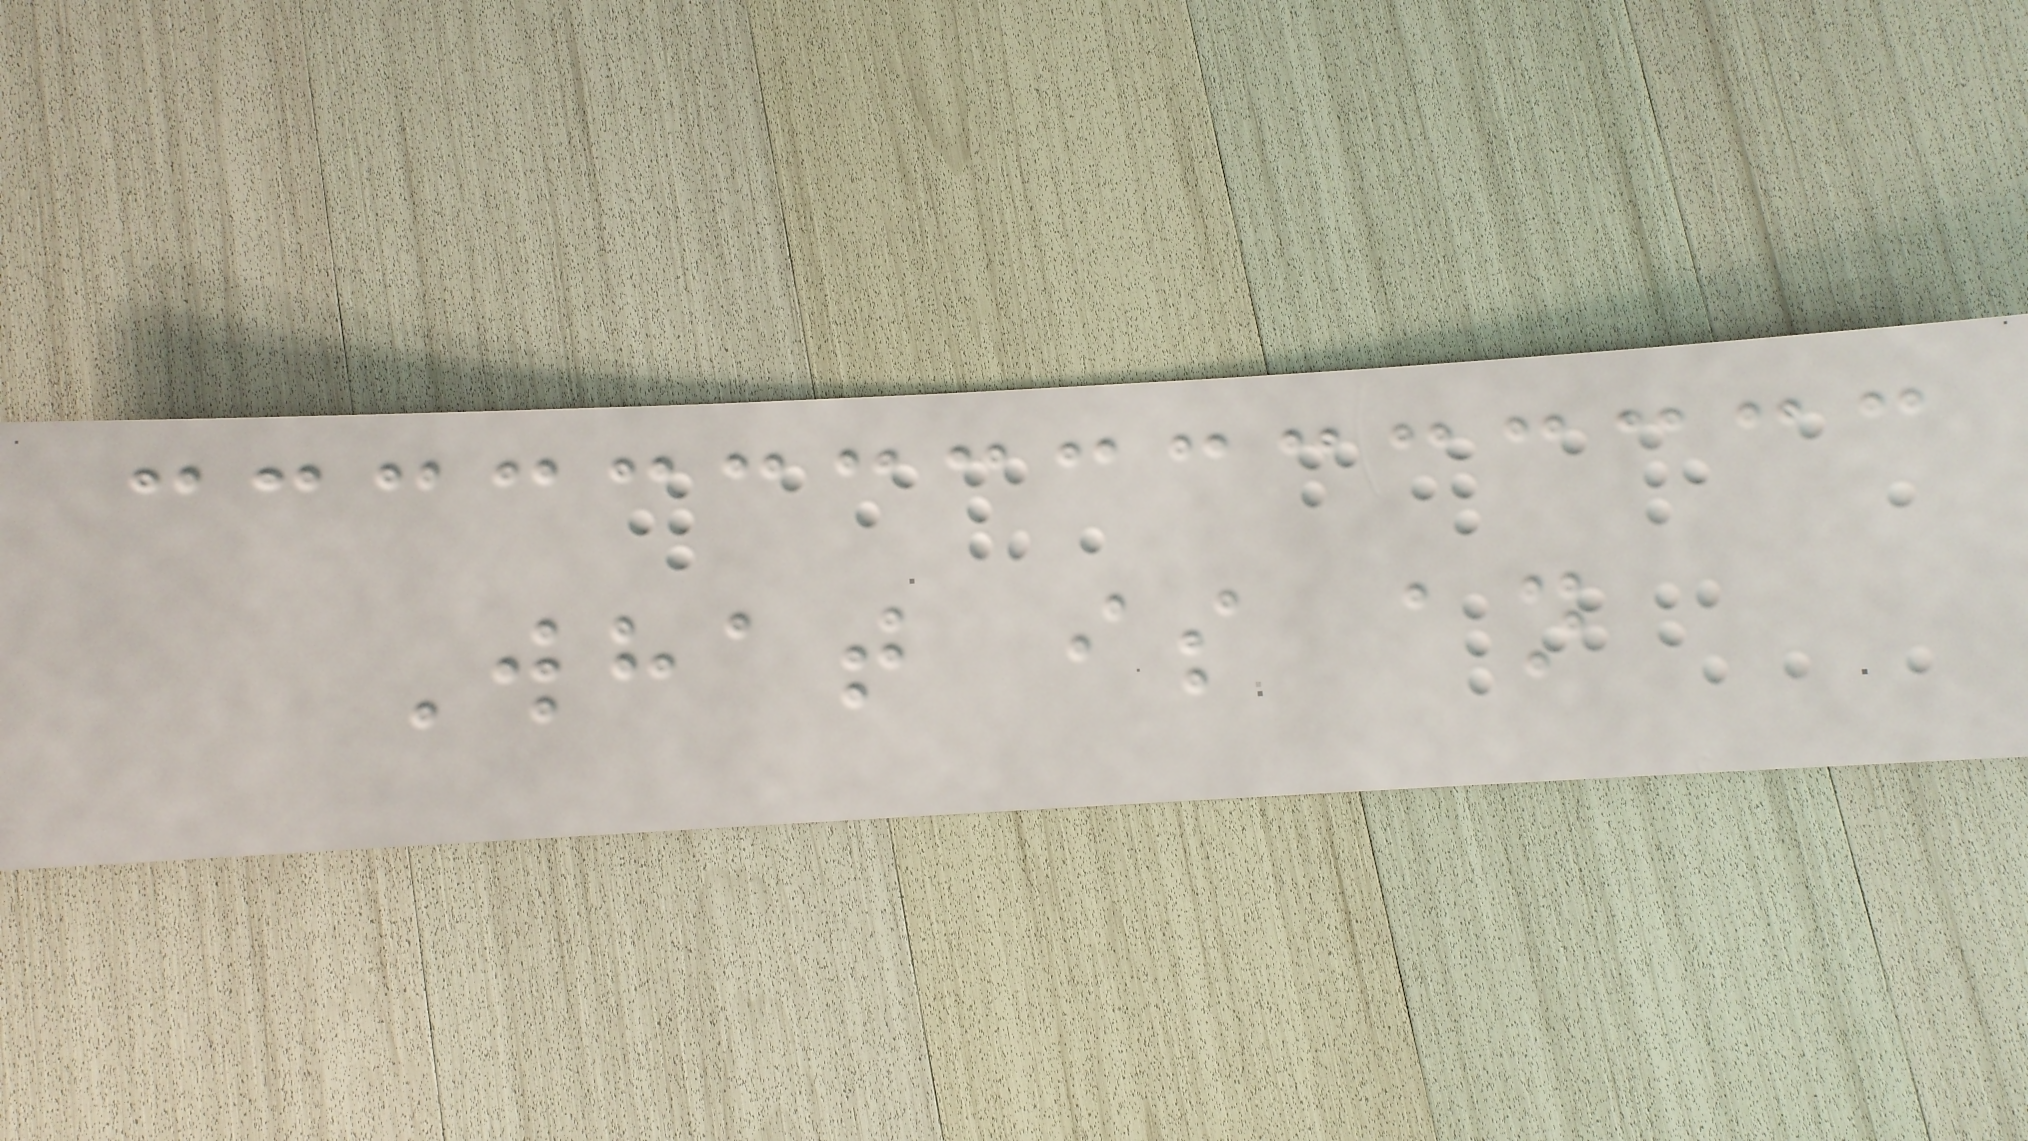What is an
